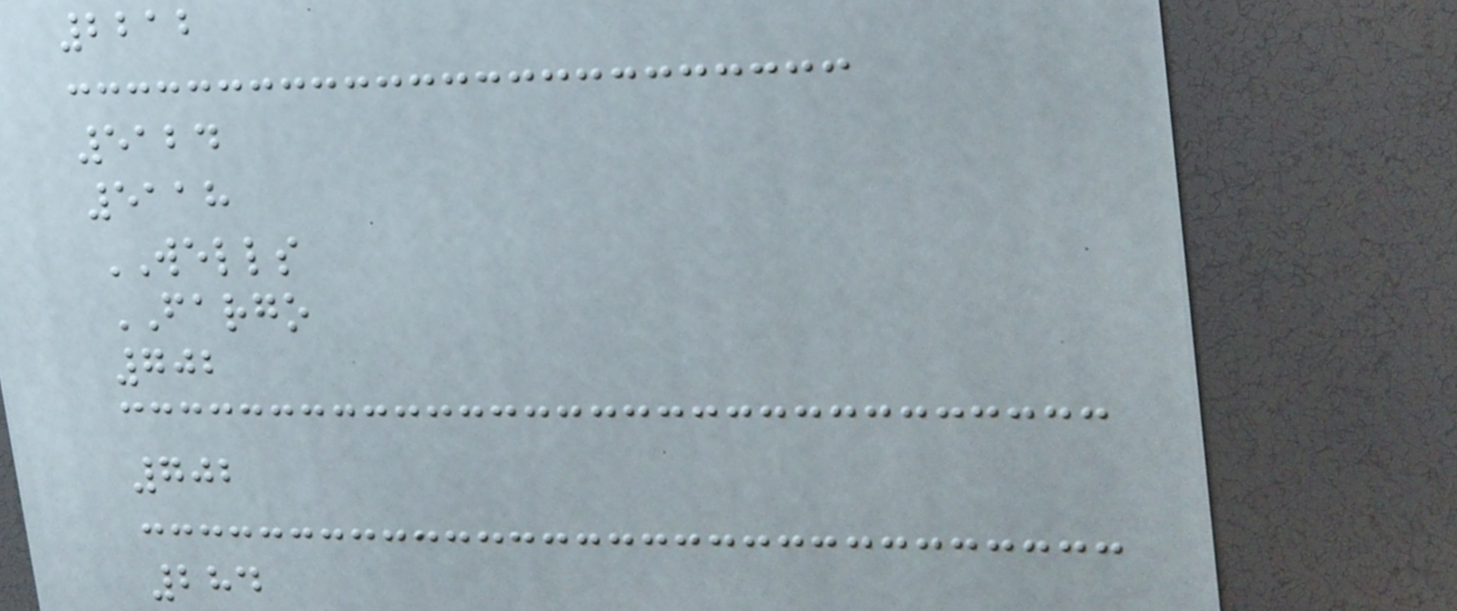2212
5124
5118
WELLS
FARGO
702
702
284
